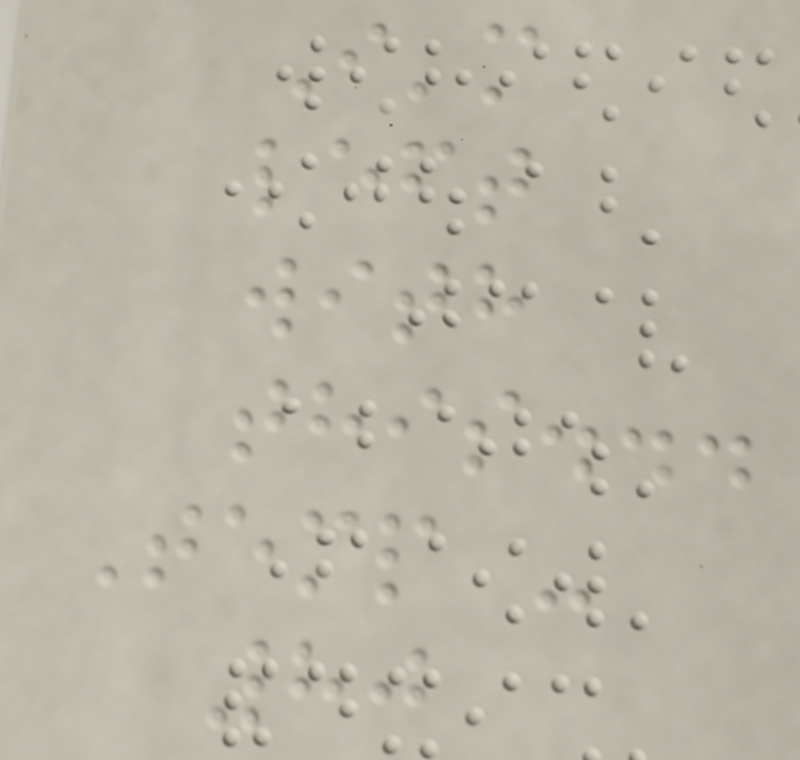I'm
left
with
this...
Temp -
80
